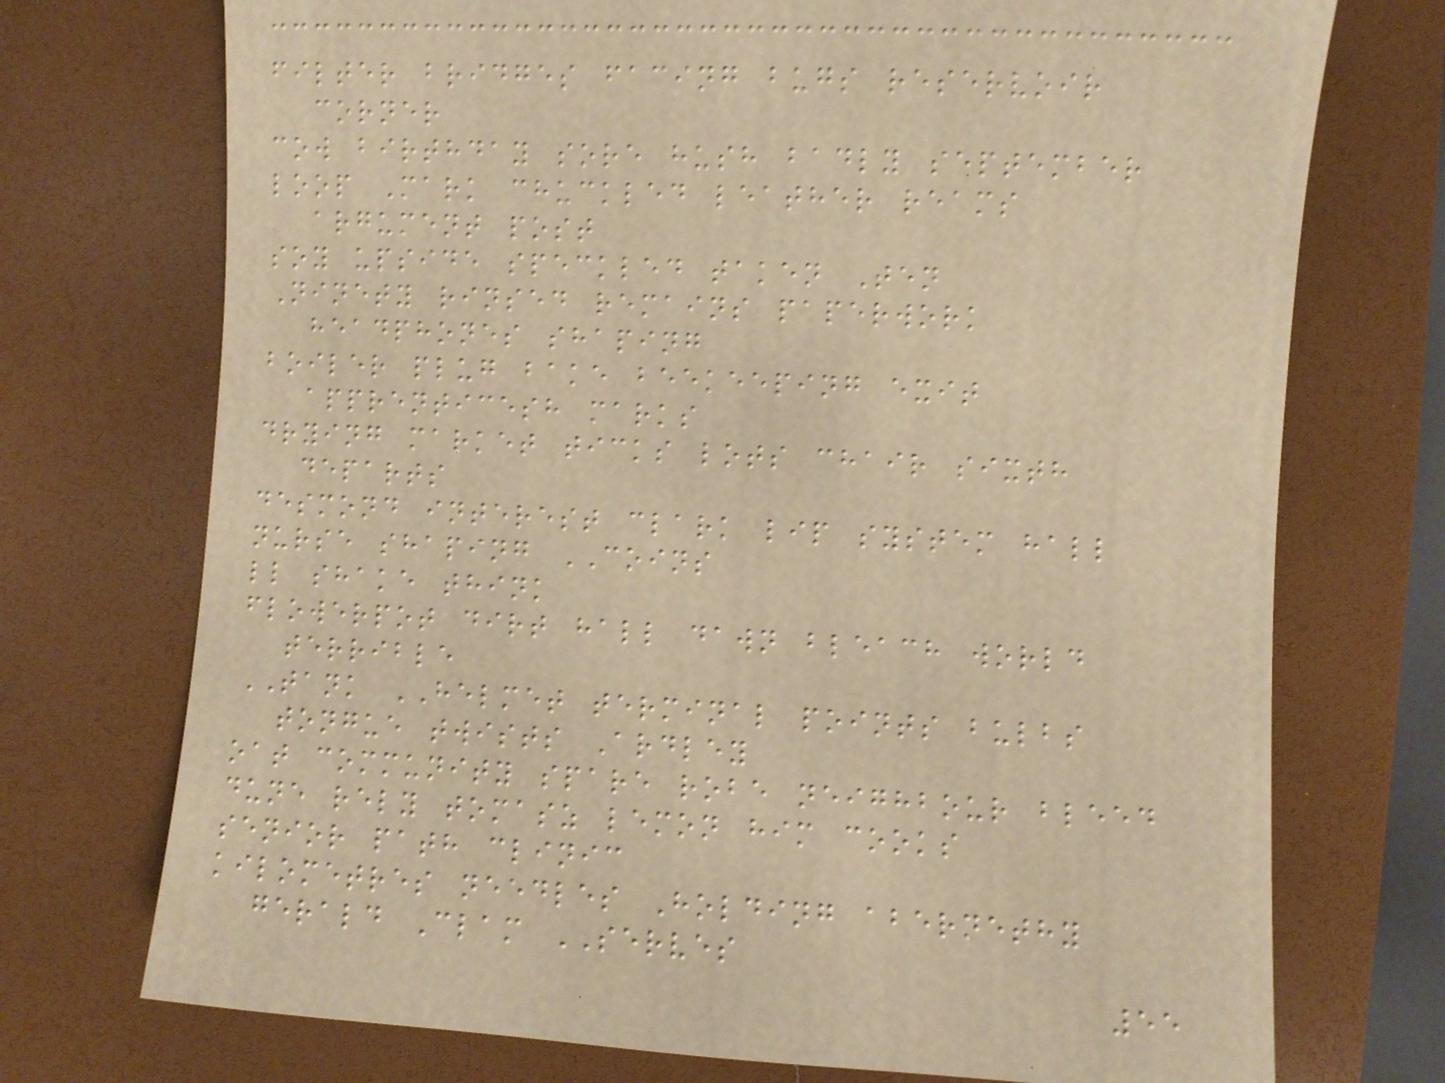filter bridges facing bugs reservoir
corner
cow birthday sore hush badly september
loop Mark chuckled leather reams
argument post
soy upside speckled taken Ten
Ninety rinsed remains paperwork
headphones shaping
boiler plug bake beekeeping exit
apprenticesh marks
drying market ticks lots chair sixth
departs
desmond interest clark lip system hall
nurse shaping COINS
ll shake think
flowerpot dirt hall dawn bleach world
terrible
TANK HELMET terminal points bulbs
tongue twists Ardley
oat community spare robe neighbour bleed
dune rely tomasz lemon him cooks
senior path clinic
kilometres needles Holding abernethy
gerald Clam SERVES
55
